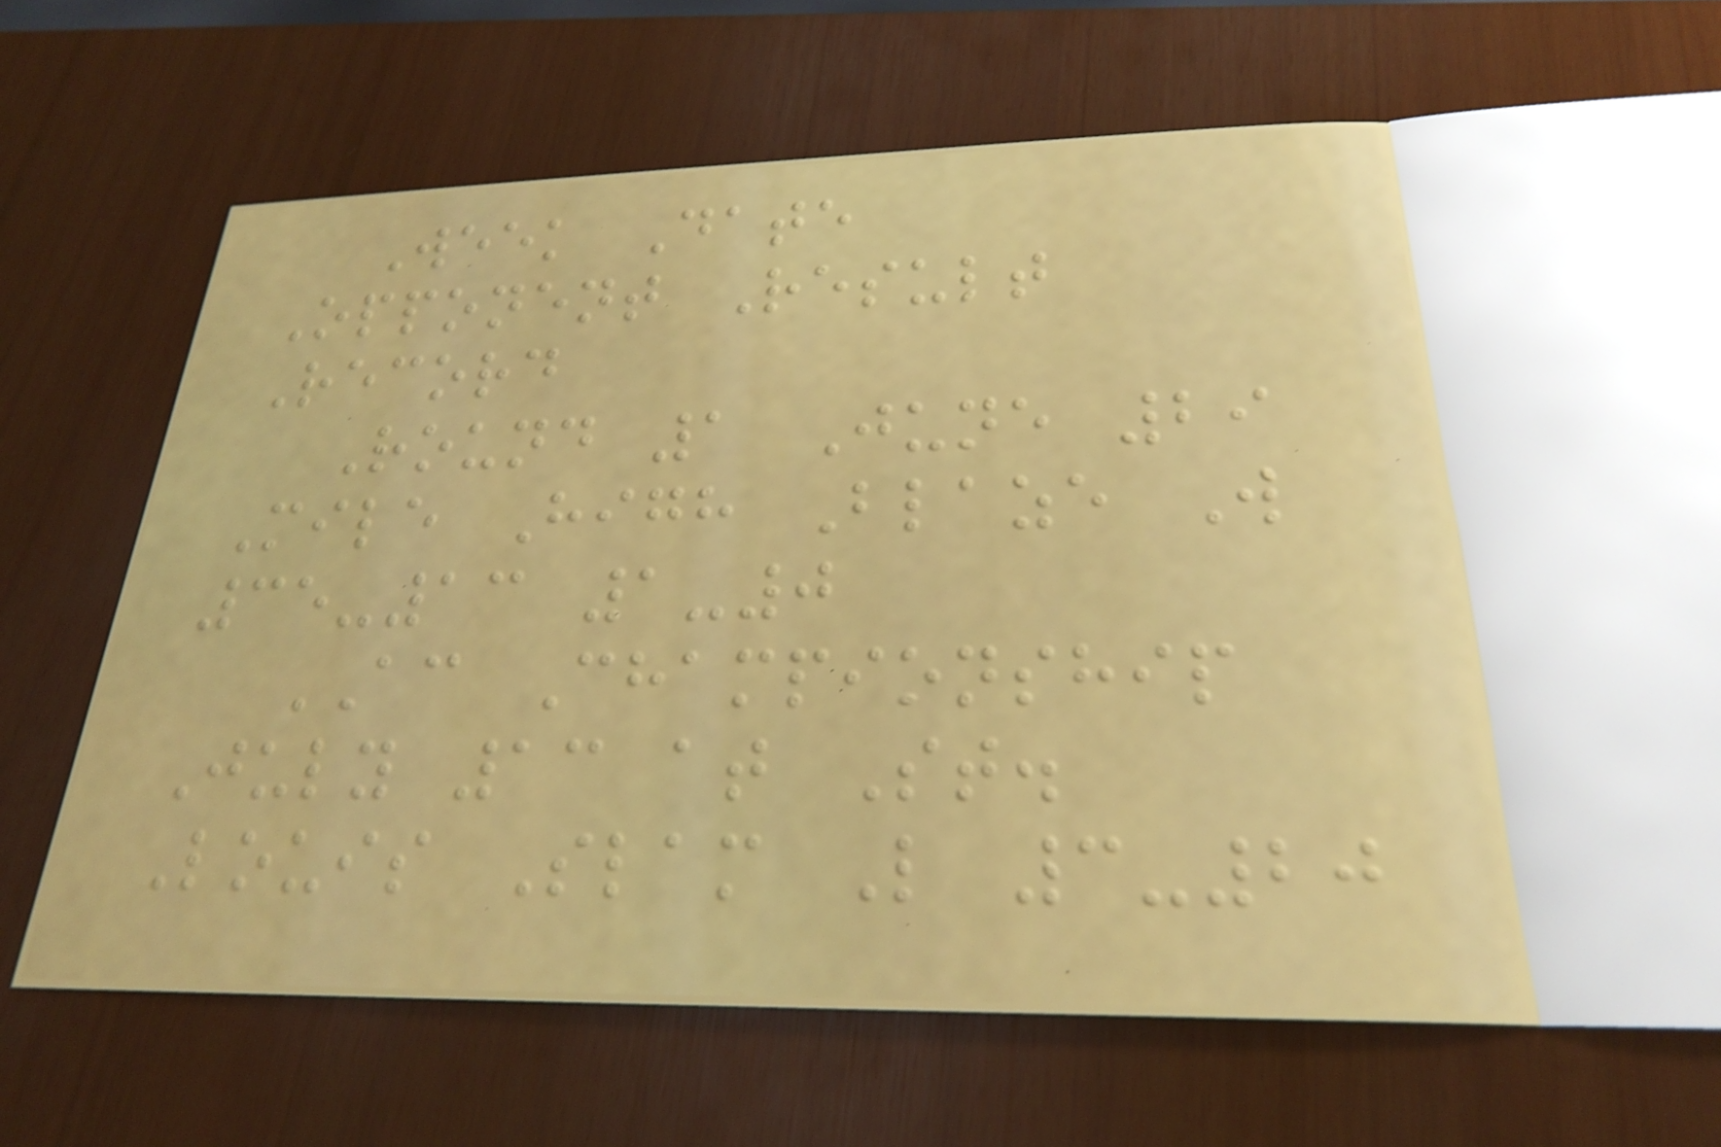Week Date
Opponent Result
Record
Round 1 June 29
Mile High Blaze W
35-13 1-0
AC Championship
July 13 at St.
Louis Slam L 3-20
